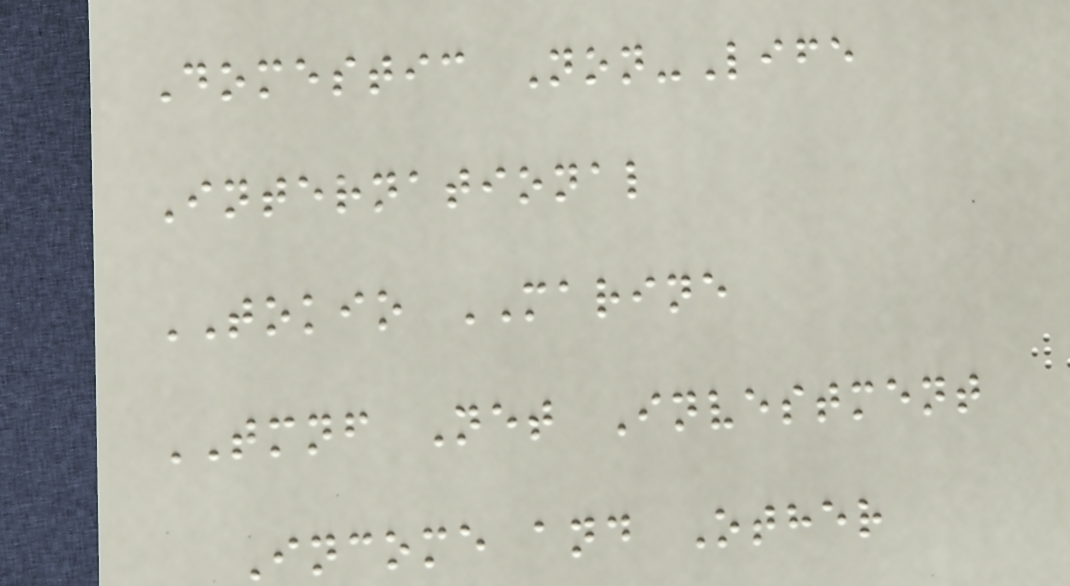Domestic Non-Life
International
TOKIO MARINE
TMNF Net Investment
Income and Other
